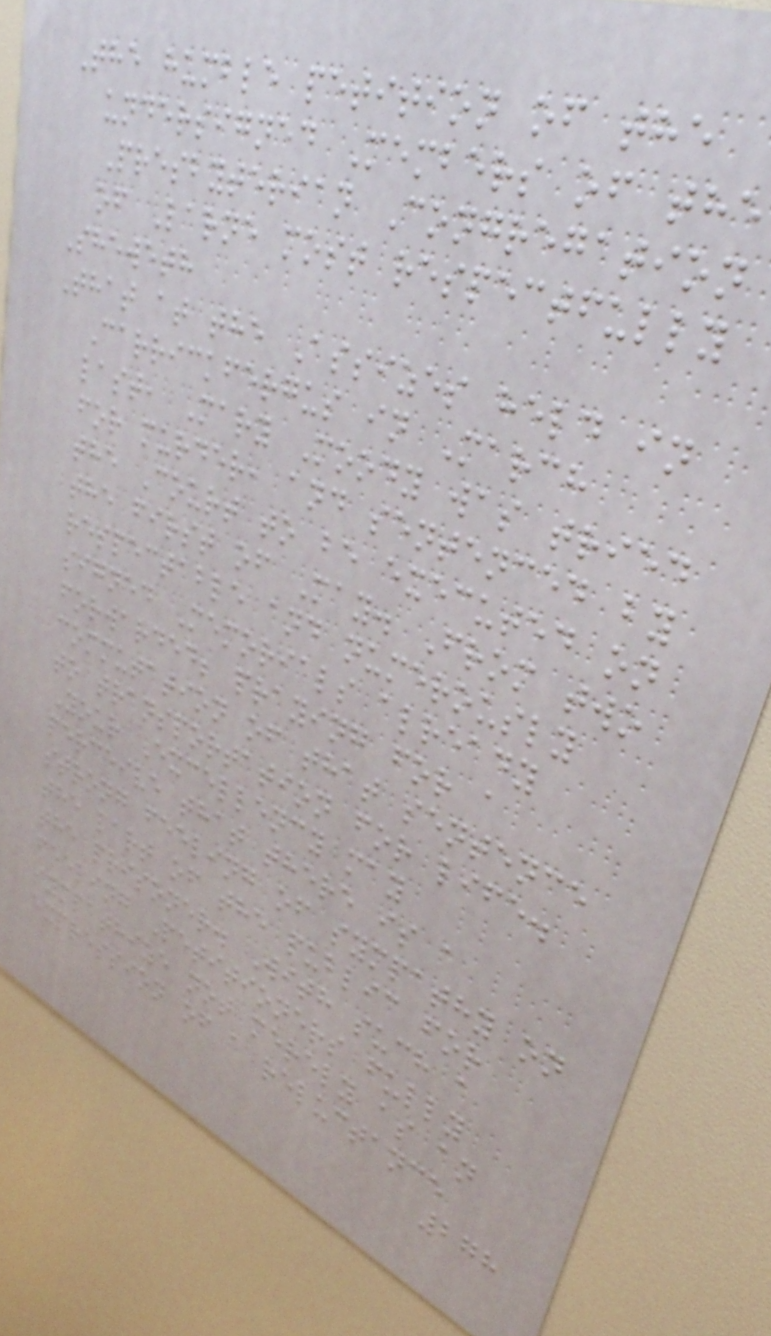The humble petition of the
undersigned Members of the
Presbyterian Congregation
of Larne most respectfully
Sheweth
That at the Assizes held in
Carrickfergus in March
last, Mary Moody was tried
for murder, and sentenced by
the Court to be executed on
the first of May. From two
respectable and numerously
signed Memorials already
forwarded; praying for a
commutation of that sentence
to transportation for life.
Your Excellency may
perceive that there is a
strong feeling of sympathy on
the part of the public for
the prisoner. With such a
feeling Petitioners fully
sympathize not merely as an
expression of a reluctance
278
